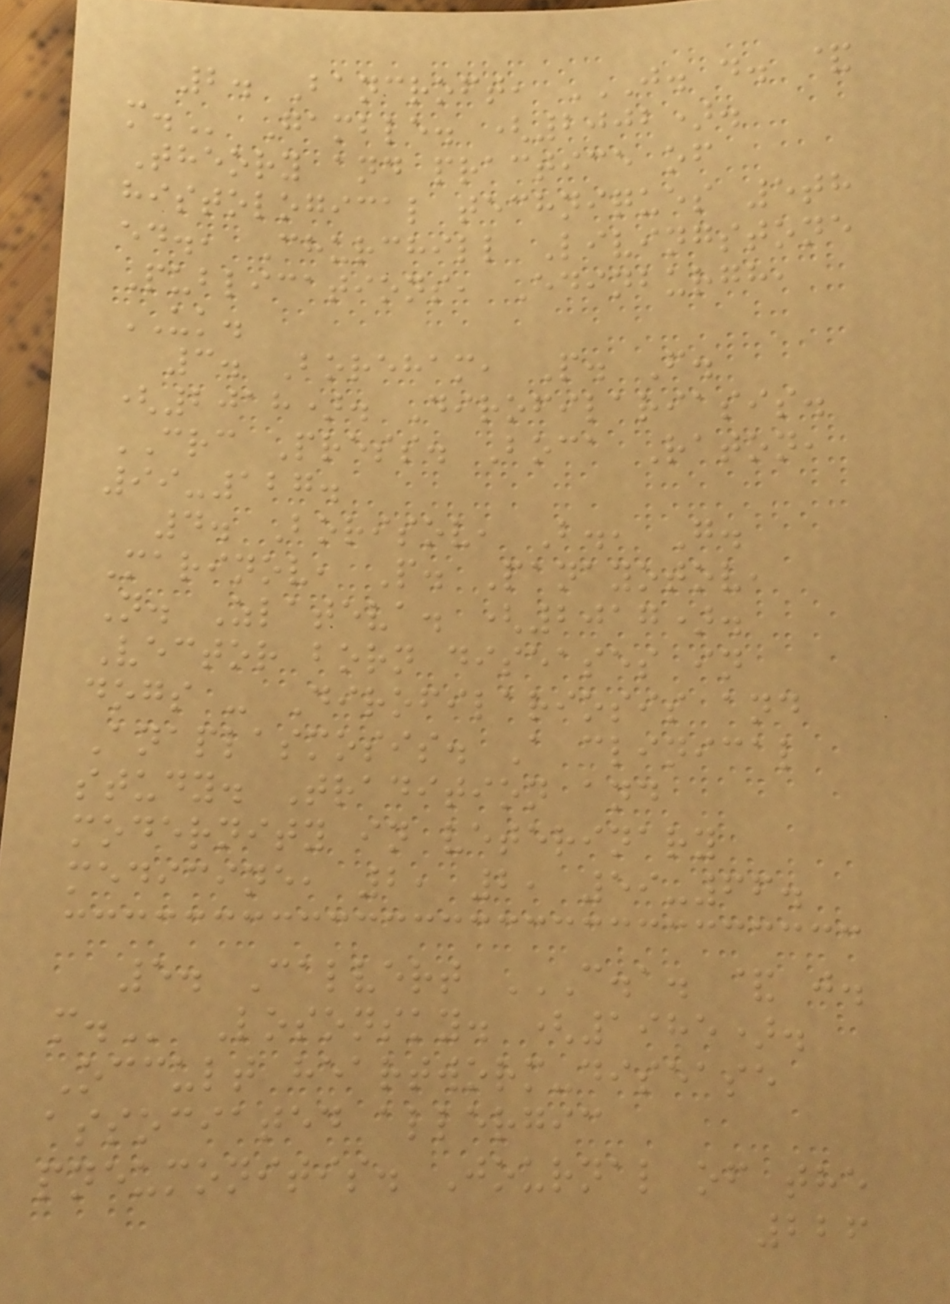2. Bancroft, J. D. &
M. Gamble. (2002).
Theory and practice of
histological techniques 5th
ed., Churchill Livingstone
Publications, Edinburgh,
UK.
3. Boreham, P. F.
(2018). Dirofilariasis.
CRC Press. Boca Raton,
99-127.
4. Borisov, B., G.
Marinov, P. Panayotov,
N. Zlateva. (2017).
Vector born diseases in
dogs - Dirofilariosis and
Anaplasmosis. A clinical
study. Tradition and
modernity in veterinary
medicine, 2, 2, 59-66.
5. Calvert C.A. & J.
M. Losonsky. (1985).
Occult heartworm-disease
associated allergic
pneumonitis. Journal of the
226
